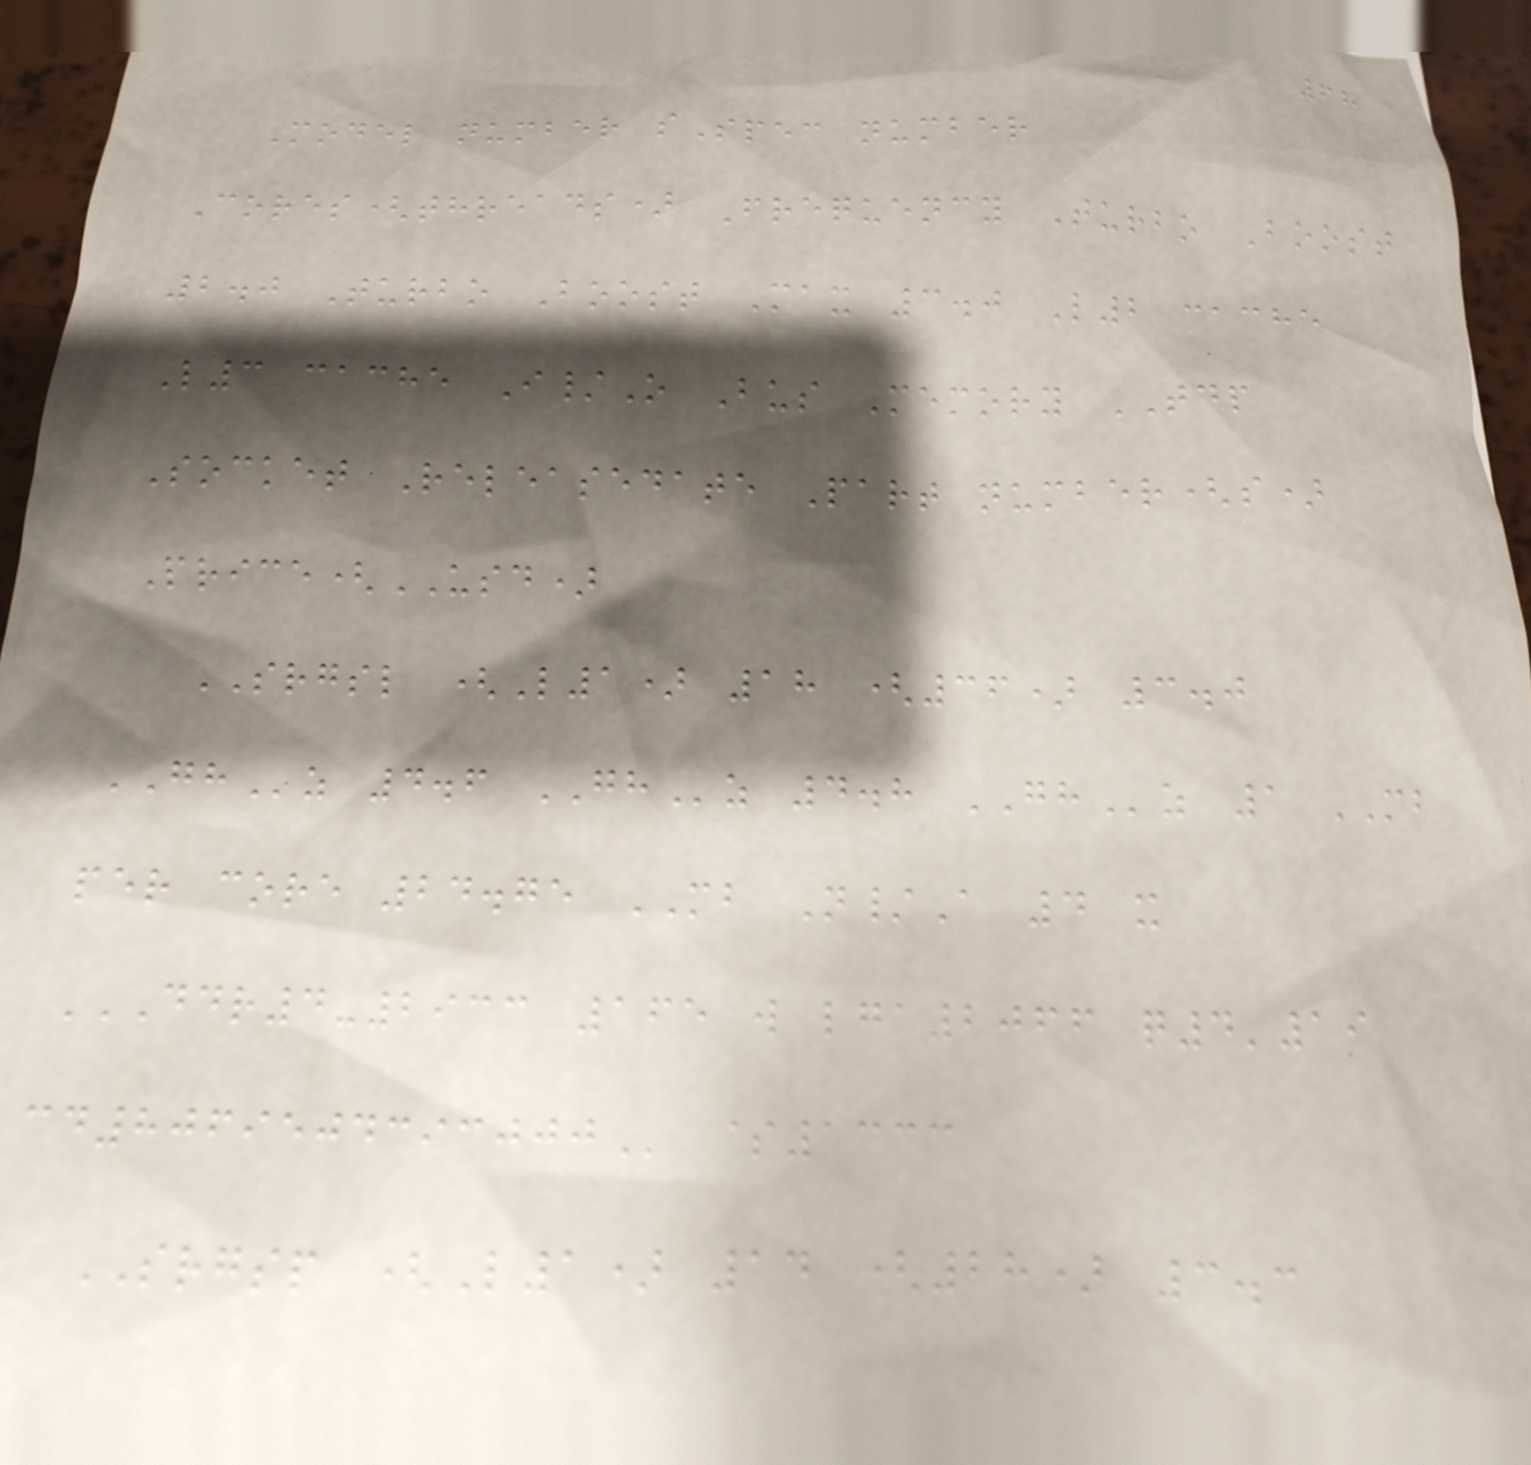68
Model number sSpec number
Cores(threads) Frequency Turbo Boost
2.0 Turbo Boost Max 3.0 L2 cache
L3 cache I/O Bus Memory TDP
Socket Releasedate Part number(s)
Price(USD)
SRGSL (L1) 18 (36) 3.0
GHz 4.6 GHz 4.8 GHz 1 MB
per core 24.75 MB N/A 4 x
DDR4-2933 165 W LGA2066 Q4'19
CD8069504393000 $1333
SRGSP (L1) 14 (28) 3.3
